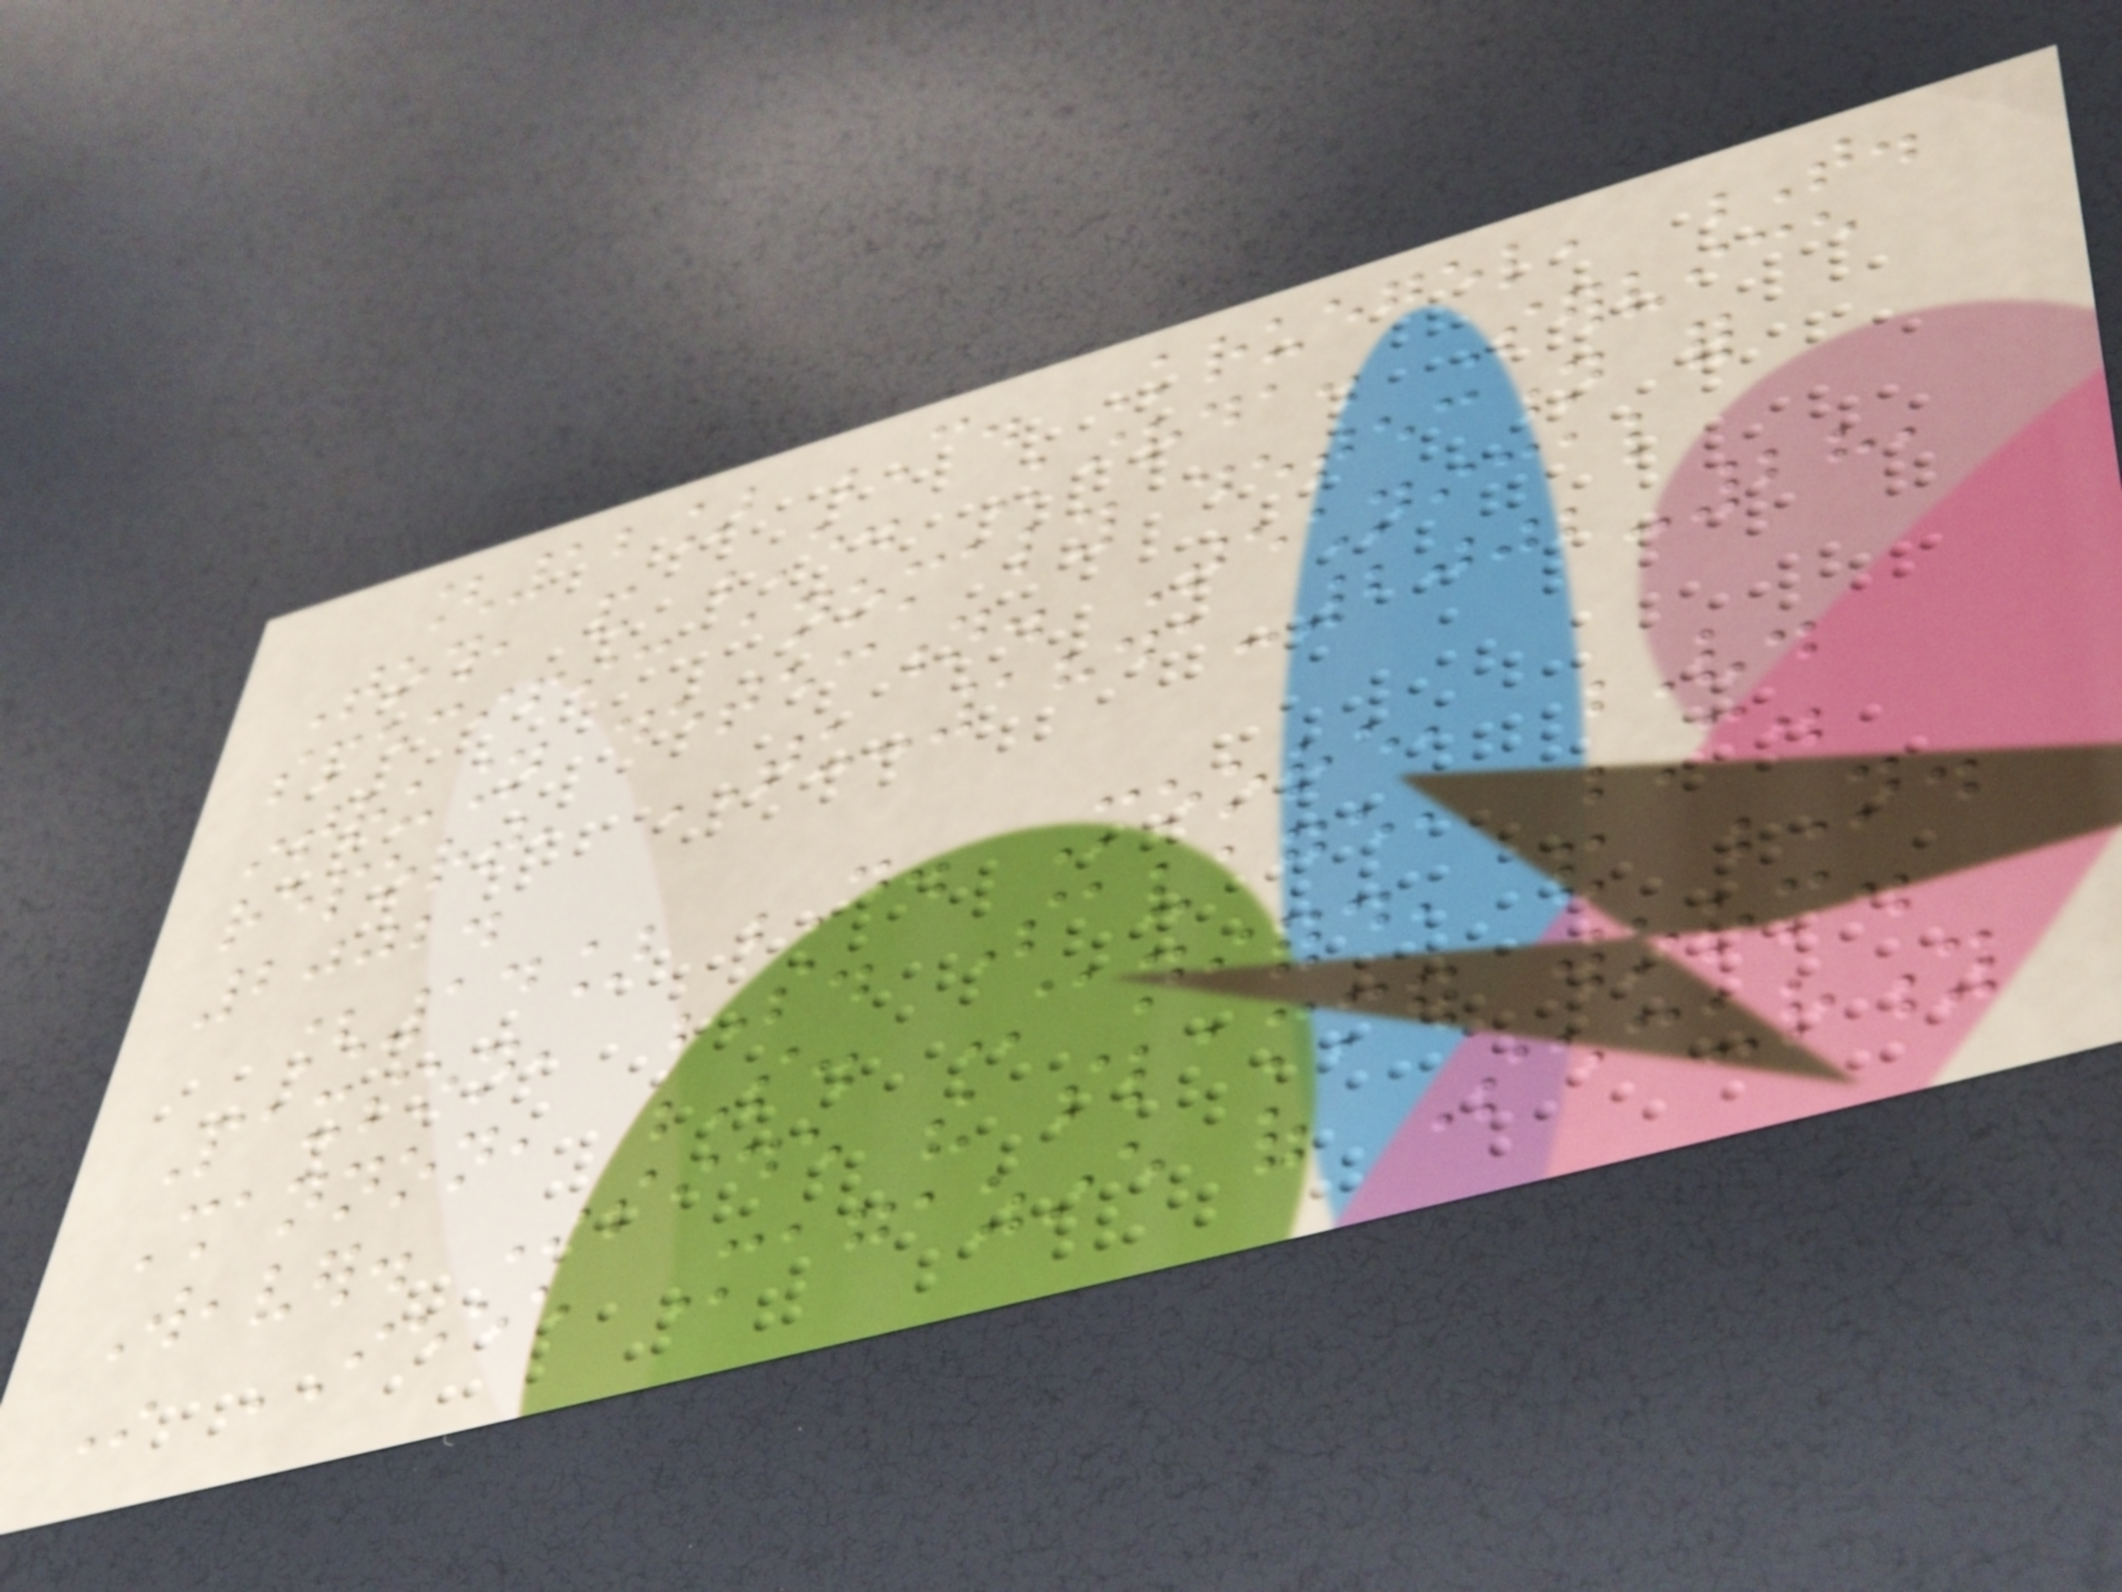[12] C. Kruegel, T.
Toth, and E. Kirda. Service
specific anomaly detection for
intrusion detection. Technical
report, TU-1841-2002-28,
2002.
[14] D. Moore, V.
Paxson, S. Savage, C.
Shannon, S. Staniford, and N.
Weaver. Inside the slammer worm.
In IEEE Magazine of Security
